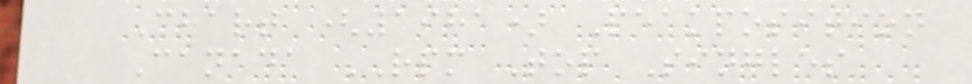Chart (1981) Peakposition
Canada RPM Top Singles
